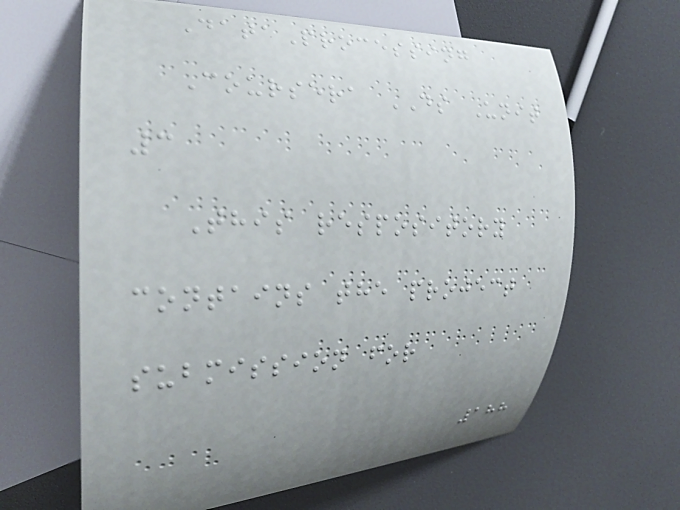DataProcessing
Coursera DS Unit
3
This respository
contains the project
submission for
188
